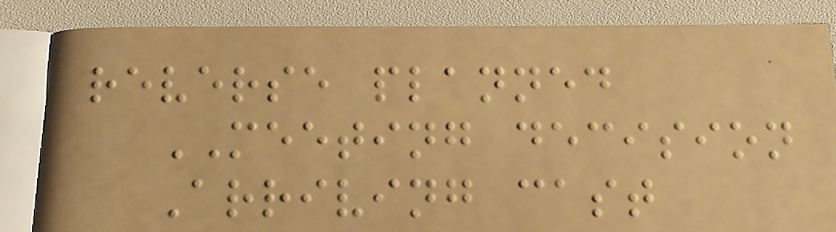reverse planned
MEETING decision
Arriving cast
